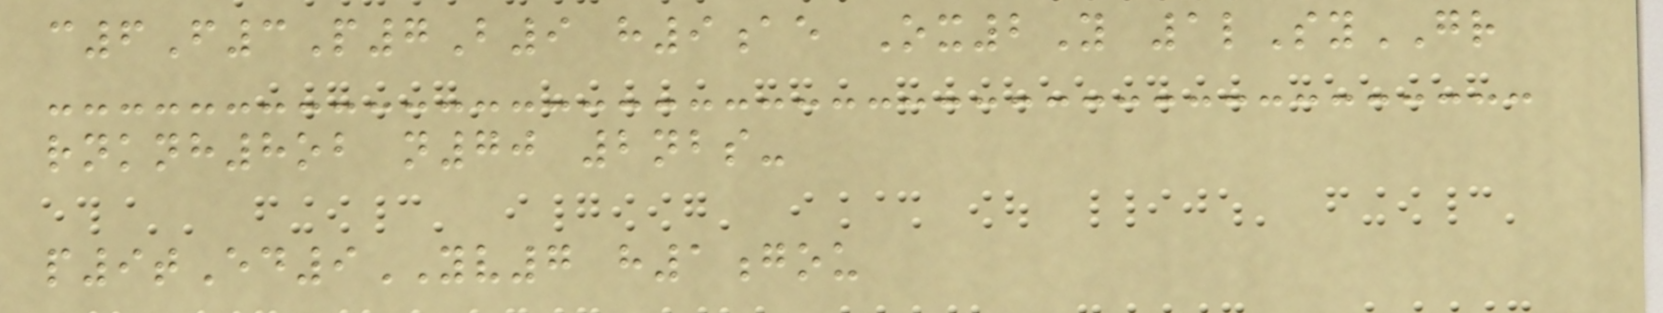c6F3P7B9 h9ae Ox2Y 1lSyGR
rnknh8ob n70 2nbs-
p9tEd9YV7 h1gou
